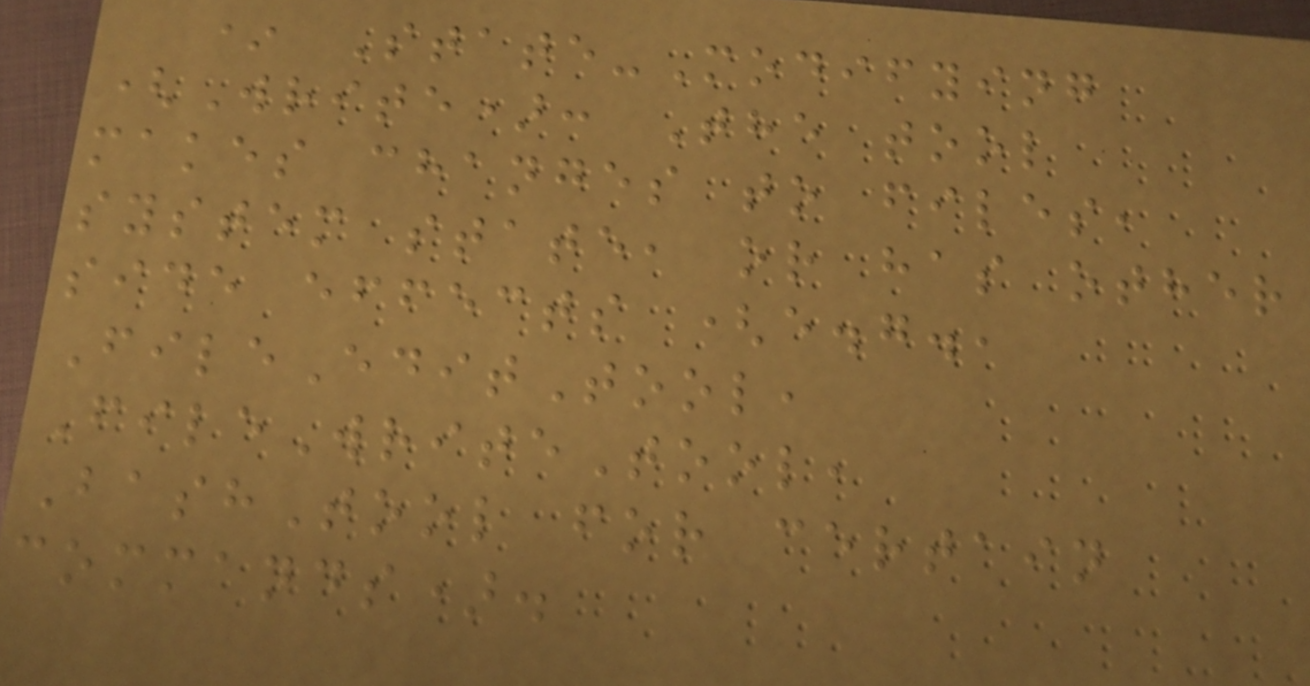* State-Modifying
(Write): The tool
makes changes to files,
system state, or has other
side effects (e.g.,
FileEditTool,
FileWriteTool,
BashTool for certain
commands).
